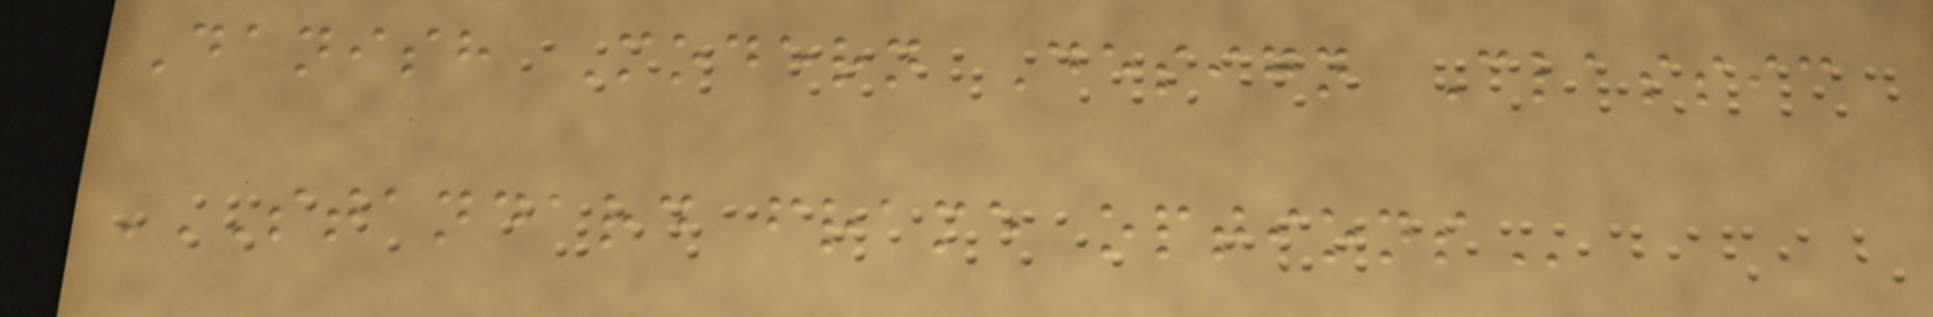Danish Modern Design Classic
STANDARD FRAME OPTIONS
